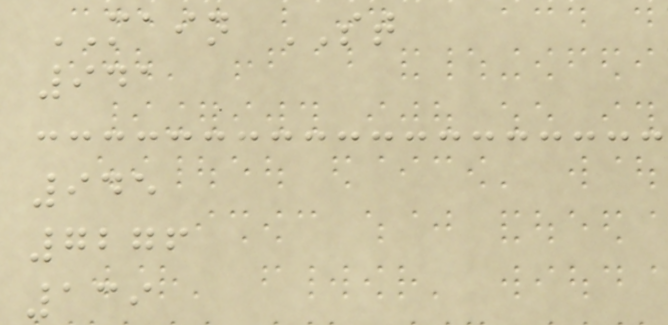MAIN ST
941
945
7276
139
